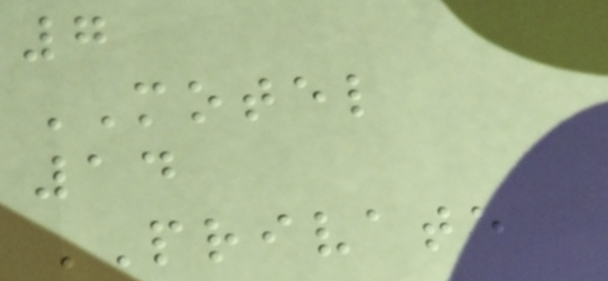7
MOTEL
14
PRIVATE
